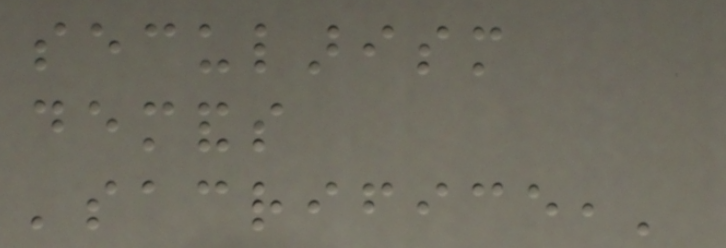secularism
demands
'sacrifice,'
